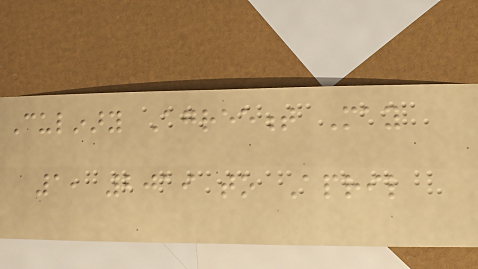Culinary Agreement May
1, 2019 to April
